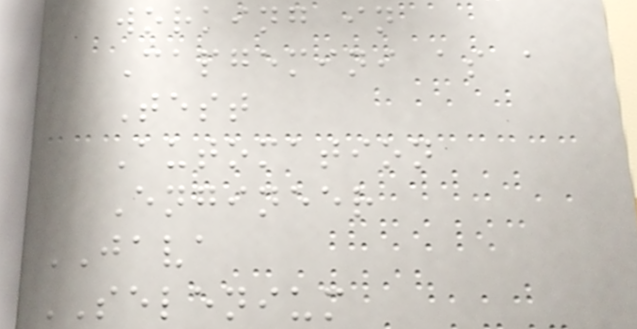working in
Capgemini as a
Test
Automation
Engineer
JAVA
SELENIUM
